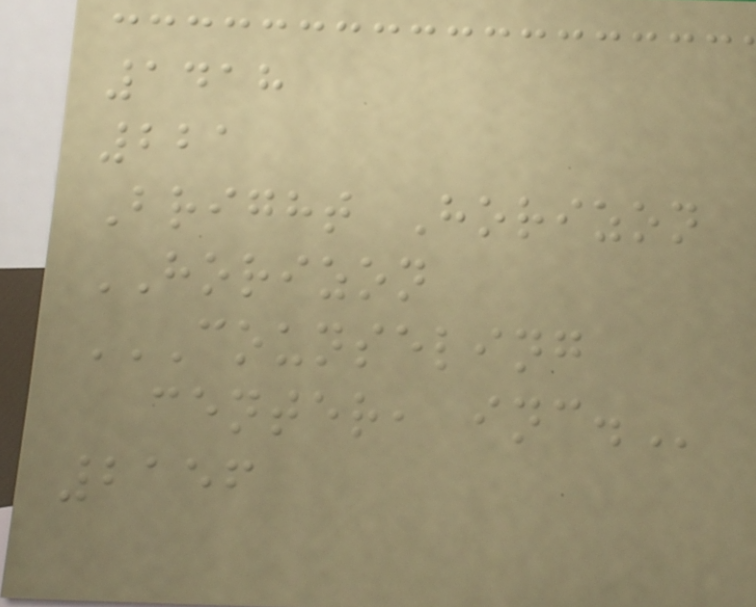1418
221
Bright Horizon
HORIZON
COUNSELING
CENTER, INC.
2156
